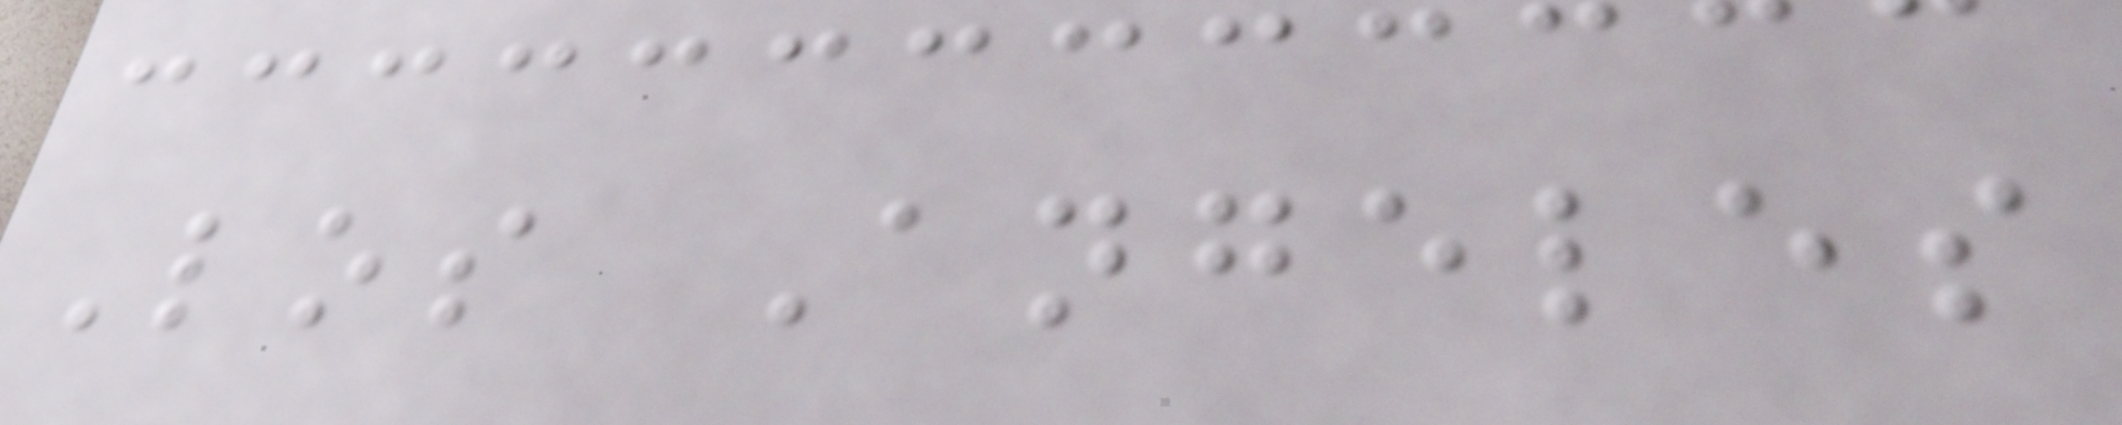Los Angeles
